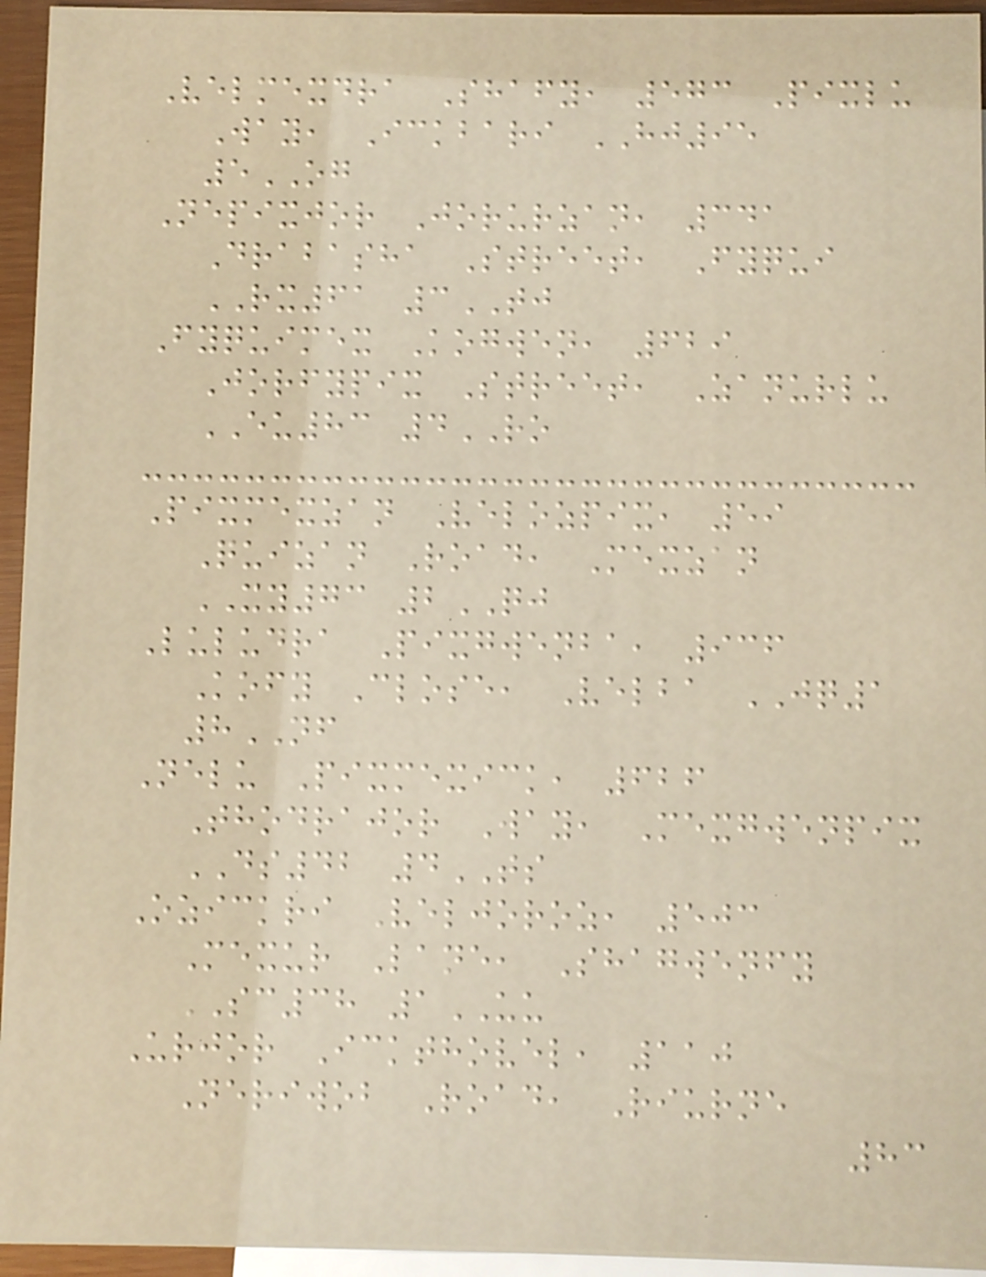Velmexdra Shafy, 573 Pixlu
Way, Ickbari HJ95
5OG
Nepixjor Jorurzan, 341
Drabasha Street, Fyqui
RX61 3TJ
Fyquimex Kogwen, 629
Jorfypix Street, Zanurlu
EU83 4RO
Pixmexzan Velozpix, 59
Quizan Road, Mexzan
XY73 2QJ
Luludra Pixgwenba, 936
Kofy Close, Velba JQ1
8NF
Nelu Pixmexick, 626
Thodrajor Way, Mexgwenpix
DS42 4TS
Ozickri Veljoroz, 503
Mexur Lane, Shagwenfy
SC38 1UU
Urjor Ickthovel, 110
Neriwob Road, Riurne
83
